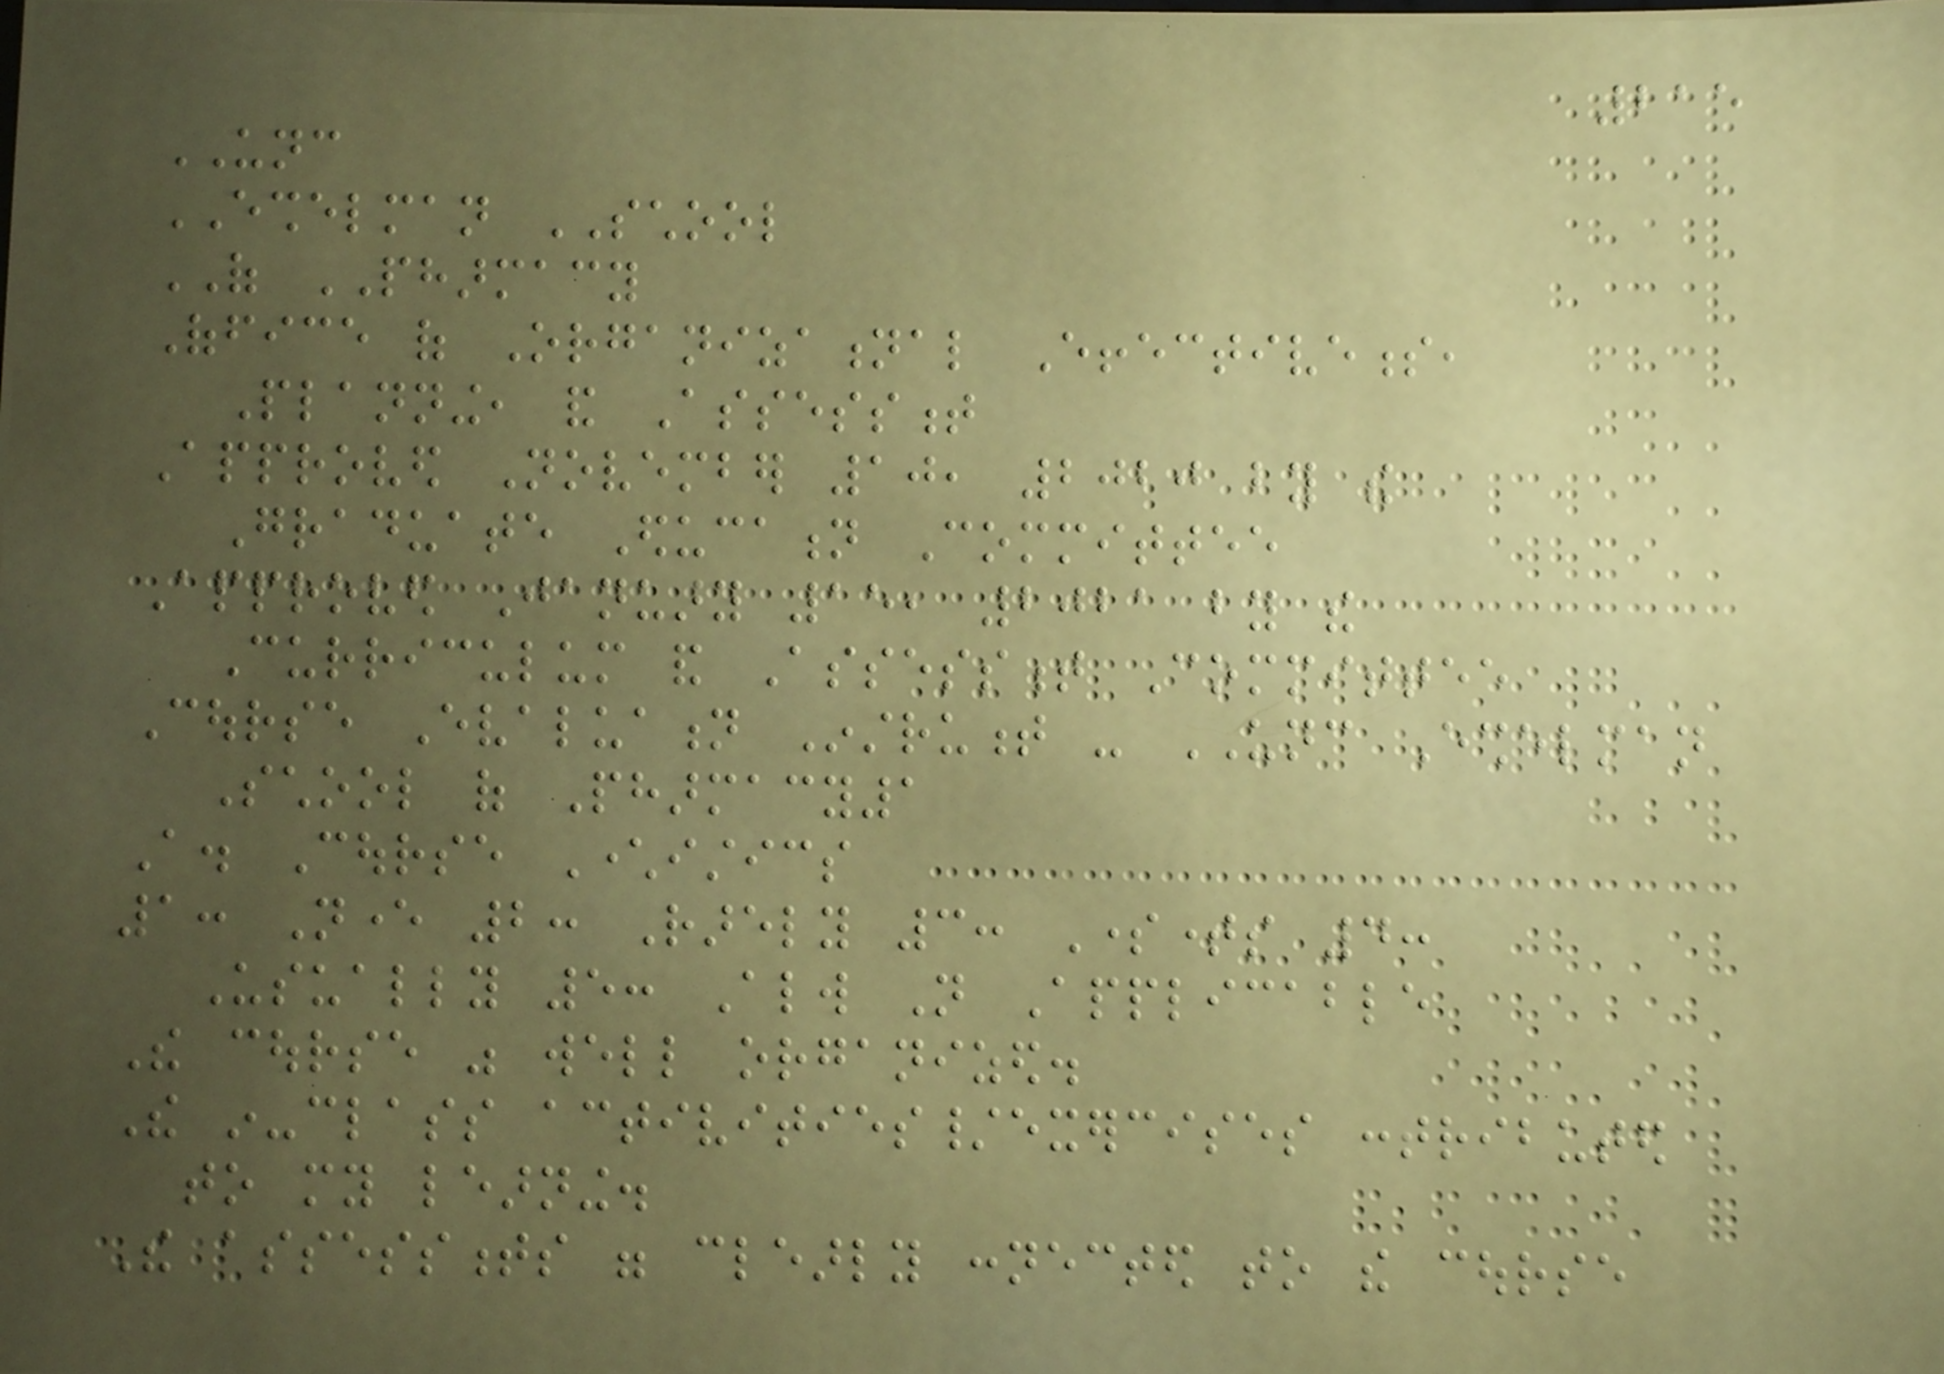215
UNC
ESHELMAN SCHOOL
OF PHARMACY
Office of Organizational Effectiveness,
Planning, and Assessment
Approved November 10, 2020 by the
Graduate Education Committee
Approved January 15, 2021 by the
Curriculum and Assessment Committee
Course Evaluation Instrument - UNC Eshelman
School of Pharmacy1
A. Course Characteristics
1: Never 2: Rarely 3: Sometimes 4:
Usually 5: Always Not Applicable
The course was well organized.
The in-class activities/exercises contributed
to my learning.
The assessments were clearly connected to the course
